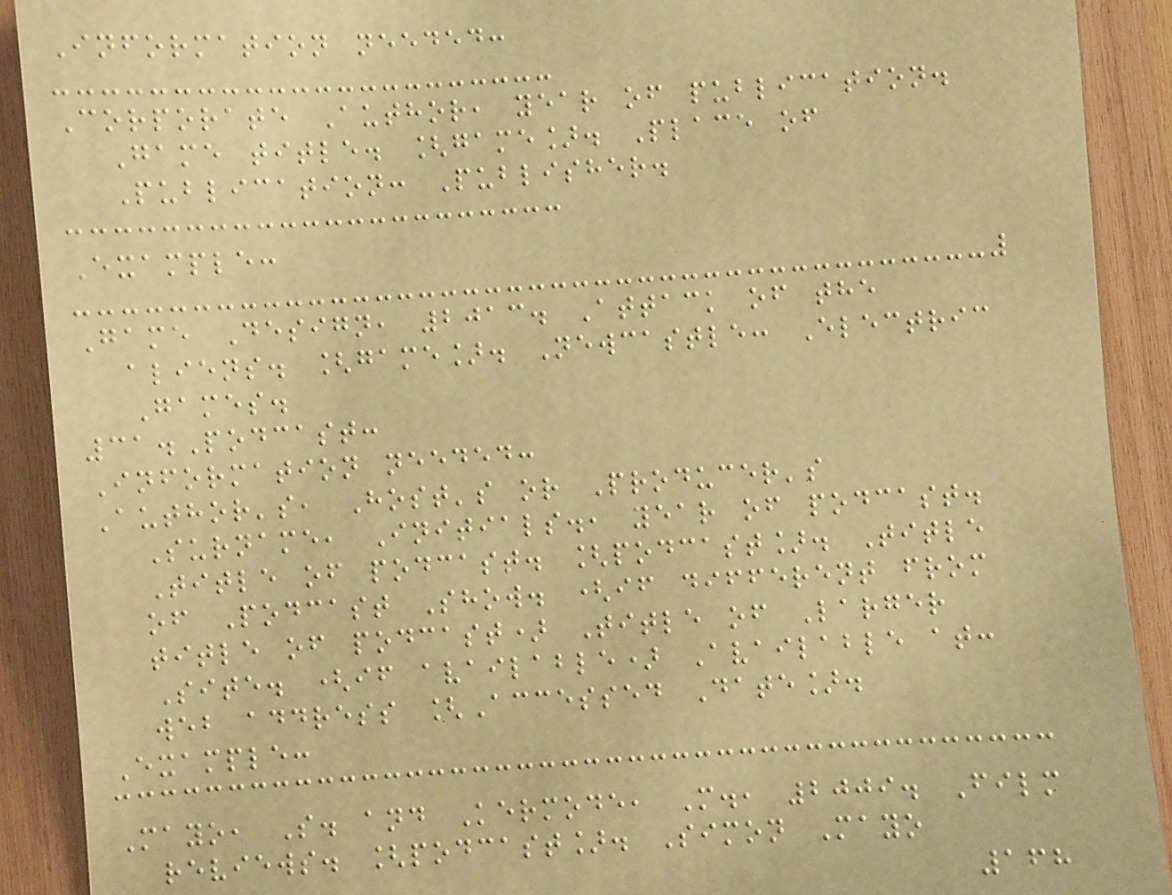Information needed:
Corporate Author, year of publication.
Game title. [game]. Place of
Publication: Publisher.
Example:
Game Design, 2013. Attack of the
aliens. [game]. Newcastle: Electric
Games.
31.Podcast:
Information needed:
Author's, Host's or Producer's
Surname, Initials., year of podcast.
Title of podcast. [podcast]. Title
of Podcast Show. (if different from
title of podcast) Title of Larger
Site. (if available) Available at:
web address [Accessed Date].
Example:
Mayo, S. and Kermode, M., 2009. Film
reviews. [podcast]. Simon Mayo
168
